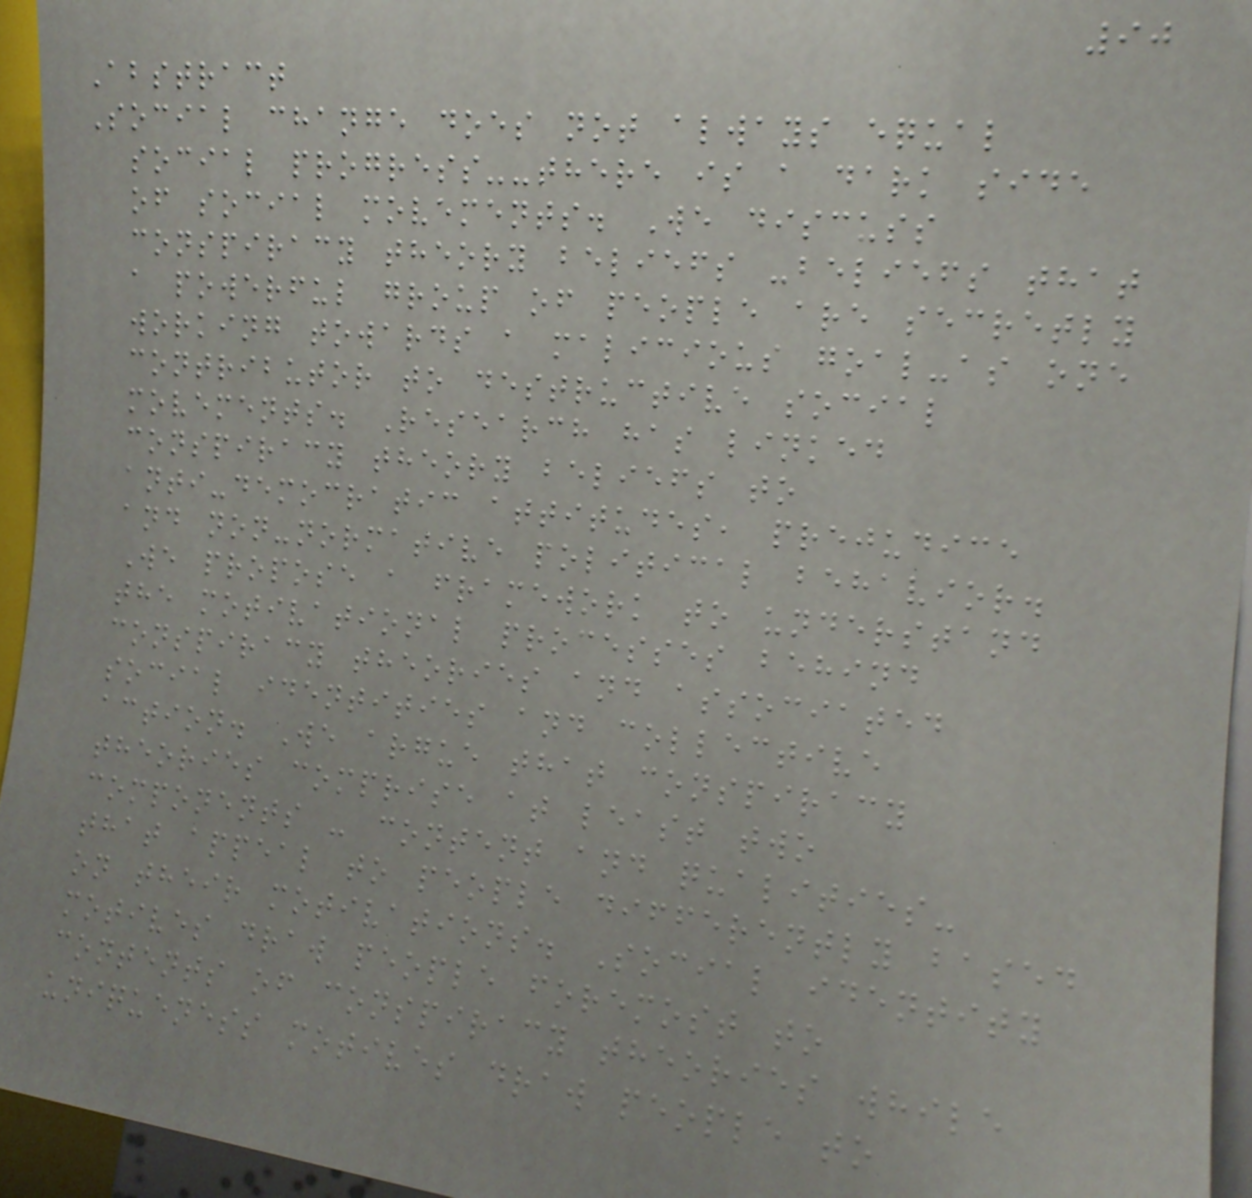90
Abstract
Social change does not always equal
social progress--there is a dark side
of social movements. We discuss
conspiracy theory beliefs -beliefs that
a powerful group of people are secretly
working towards a malicious goal-as one
contributor to destructive social
movements. Research has linked
conspiracy theory beliefs to
anti-democratic attitudes, prejudice
and non-normative political behavior.
We propose a framework to understand
the motivational processes behind
conspiracy theories and associated
social identities and collective
action. We argue that conspiracy
theories comprise at least two
components - content and qualities-
that appeal to people differently based
on their motivations. Social identity
motives draw people foremost to
contents of conspiracy theories while
uniqueness motives draw people to
